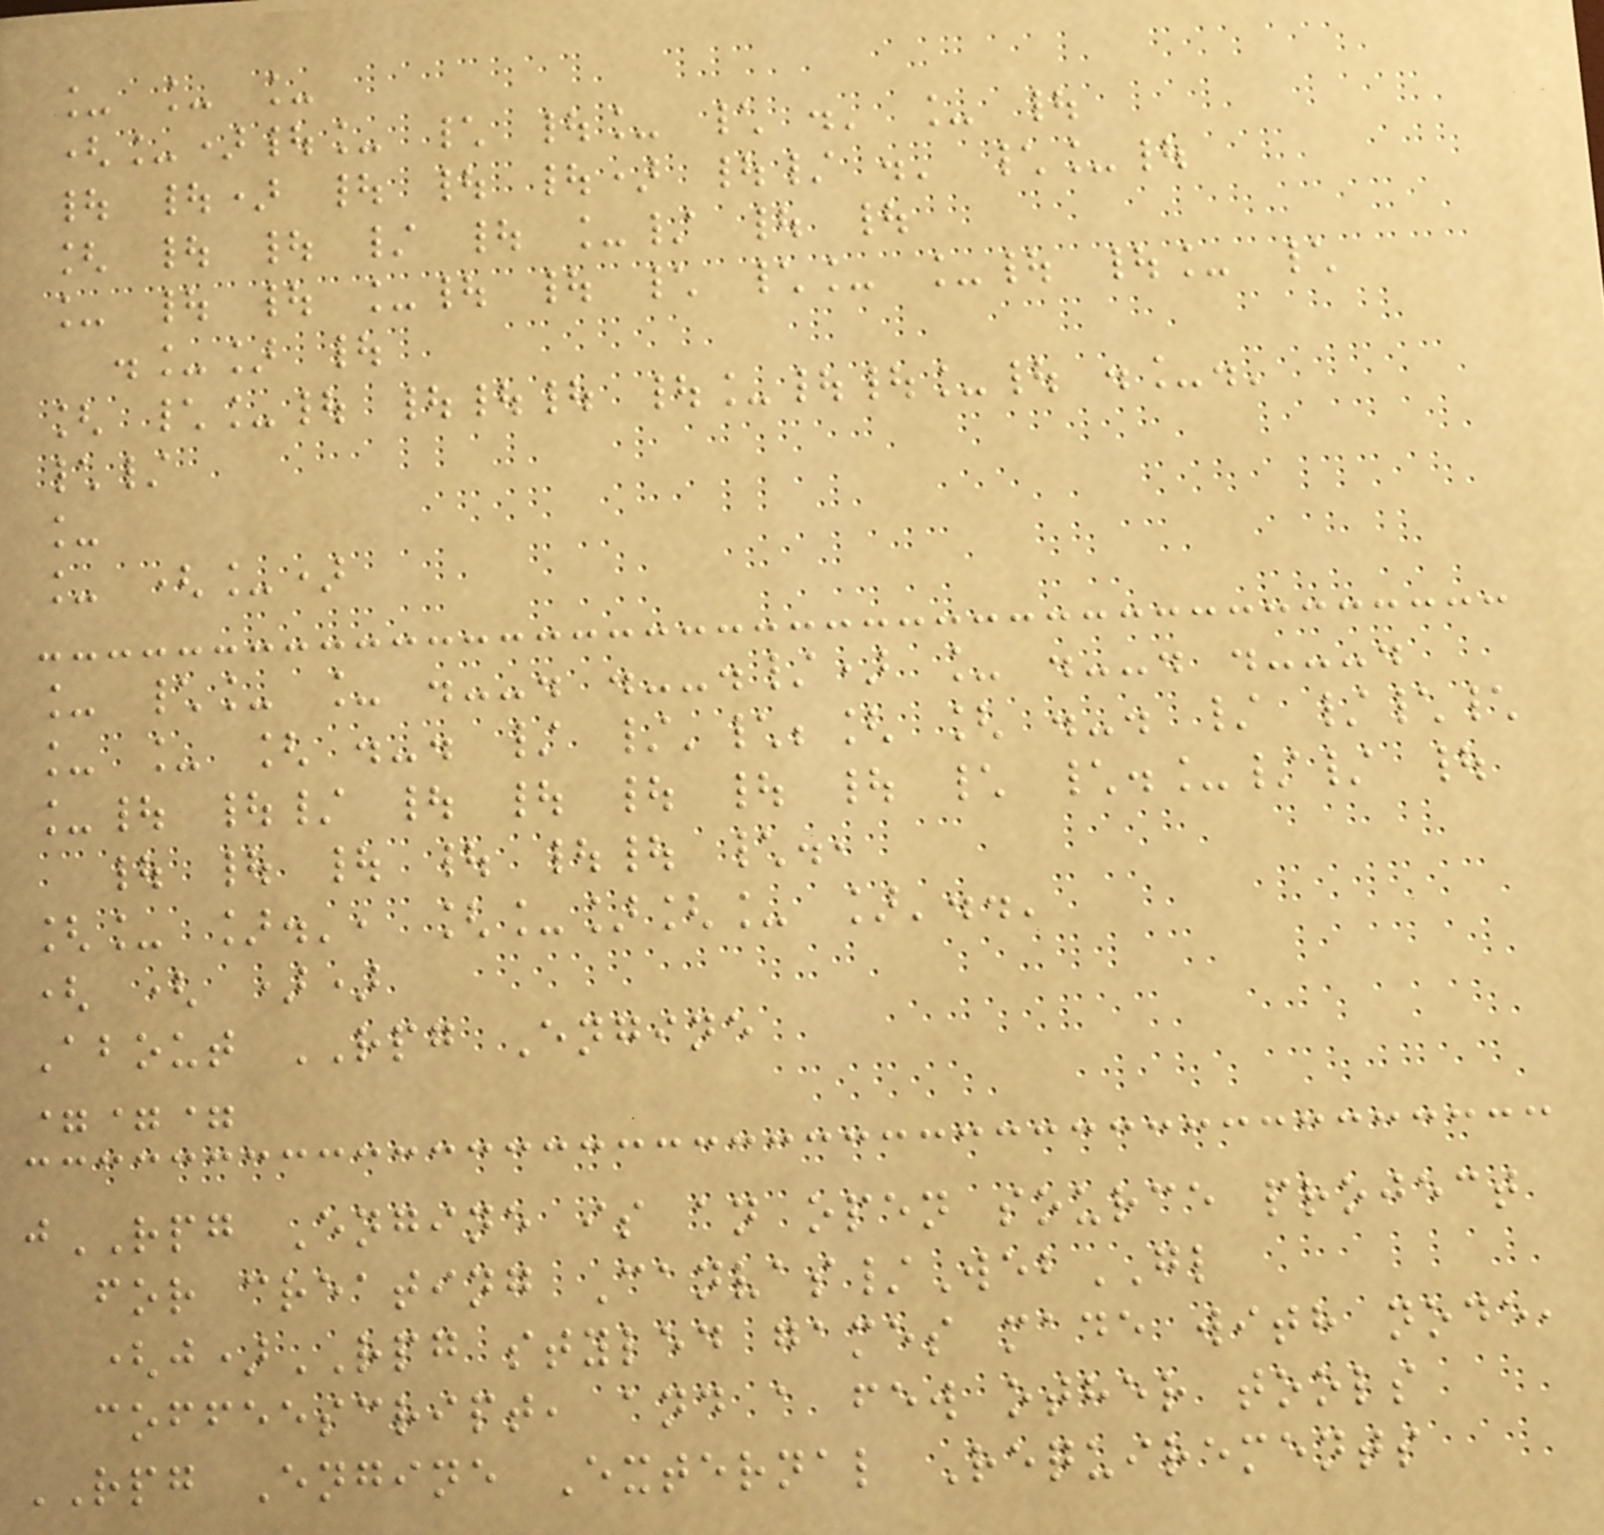_ _ _
(_)|_ \ |_ \ .' _ |
| |) | | |) |/ .' \_|
[ | | / | _/ | |
_ | | _| | \ \_ _| |_ \
._] |
[ \_| ||| |_||_| ._.'
\/
_
_ (_)
_ \_ _ .--. .--./) _ .--. .---.
_ _ [ .-. / /'\;[ [ .-. / /\\
_| |/ | | | | | \ \._// |
| | | | || \.,
[_ ].', [_][_ ]'..'
( ( ))
About RPG Engine
===
jRPG Engine is an open source project
for creating Canvas/WebGL
(j)RPG styled games made with node,
coffeescript, and a few other tools
RPG Engine External Requirements
